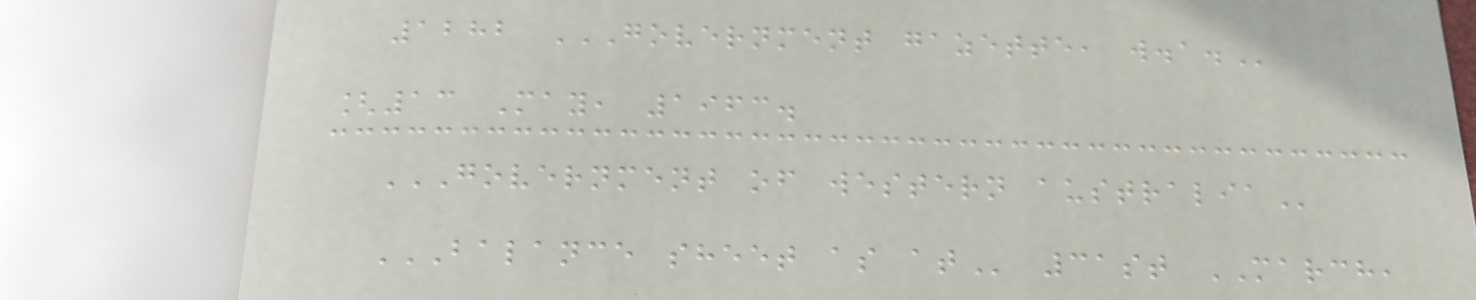1282 GOVERNMENT GAZETTE, W.A.
[13 May, 1963.
GOVERNMENT OF WESTERN AUSTRALIA
BALANCE SHEET AS AT 31st MARCH,
